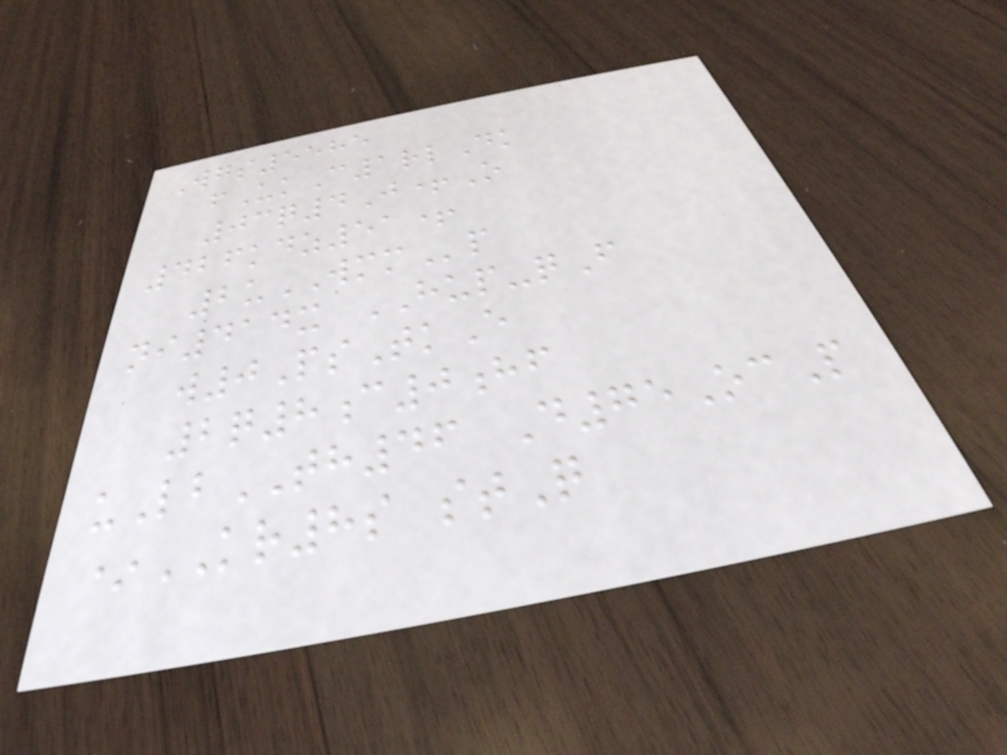Wgs5585
fUkC1rlDk
03q4J+O
426kdz51+
2uWMMp
ni414x HUP-qF
w0PsTkE
2q8c0hf
uLbTH46 D75OcP
*KR8s stQ
